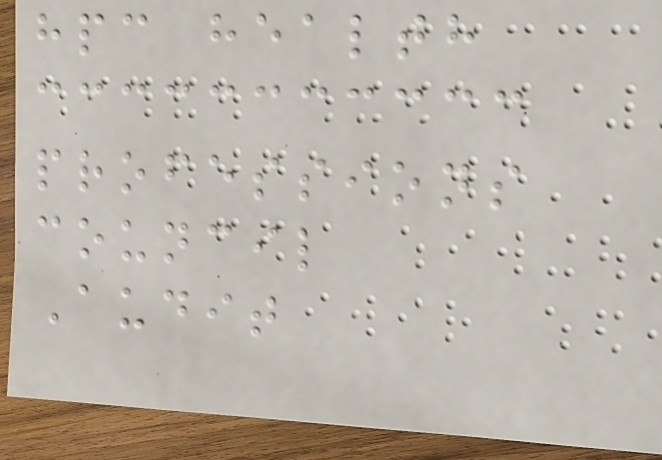hpc health
professions
council
Audit
